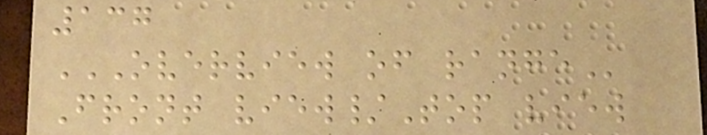137
OVERVIEW OF RANGE
Front view/Top view
